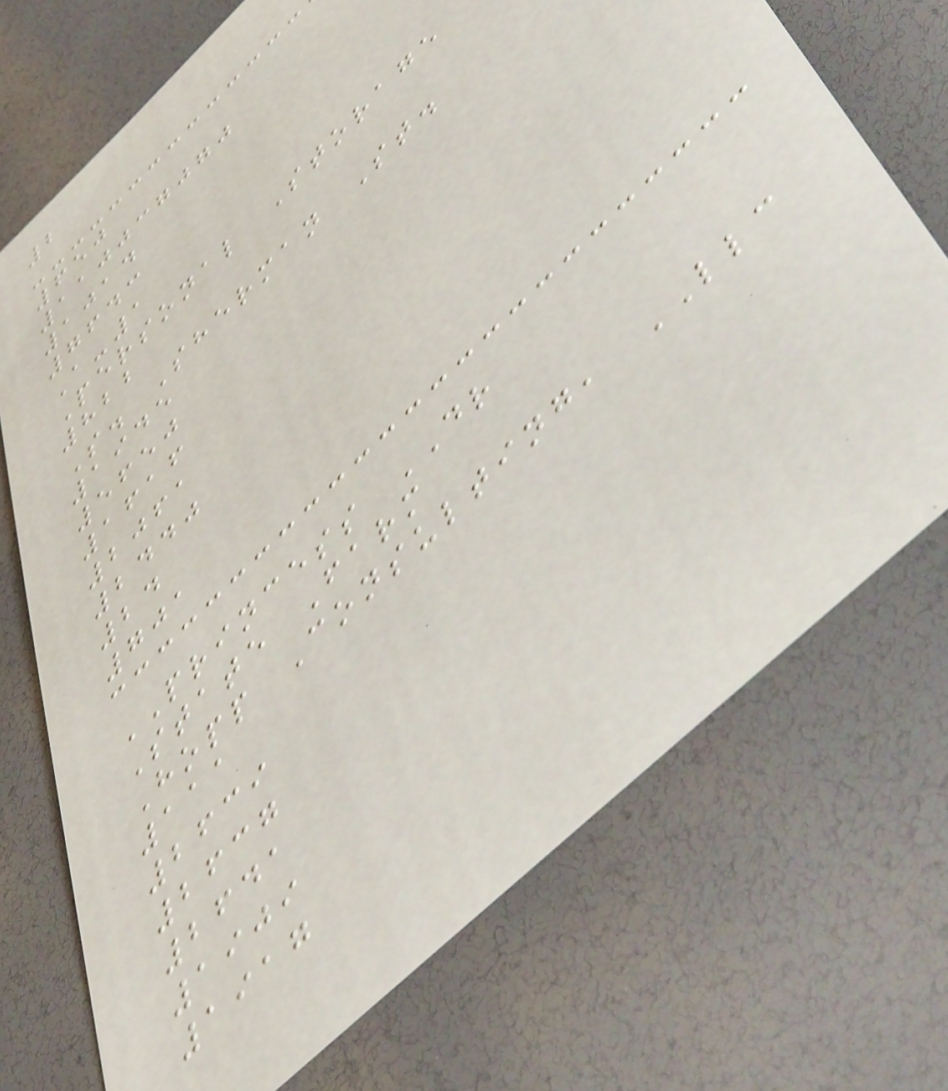2
650
110037070
1014
7643
A-1
Personal Storage
822
S. Sherman St.
1945
5650
1616
2061
2440
24
701
PRINCESS DR
State Farm
Hopp Consulting, LLC
111
2639
2637
2641
1909
1917
